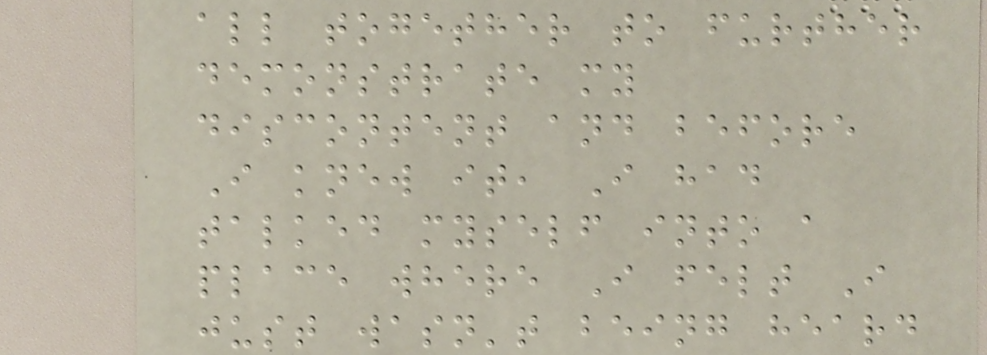all together to further
demonstrate my
discontent and before
I knew it, I had
talked myself into a
place where I felt I
just wasn't being heard
